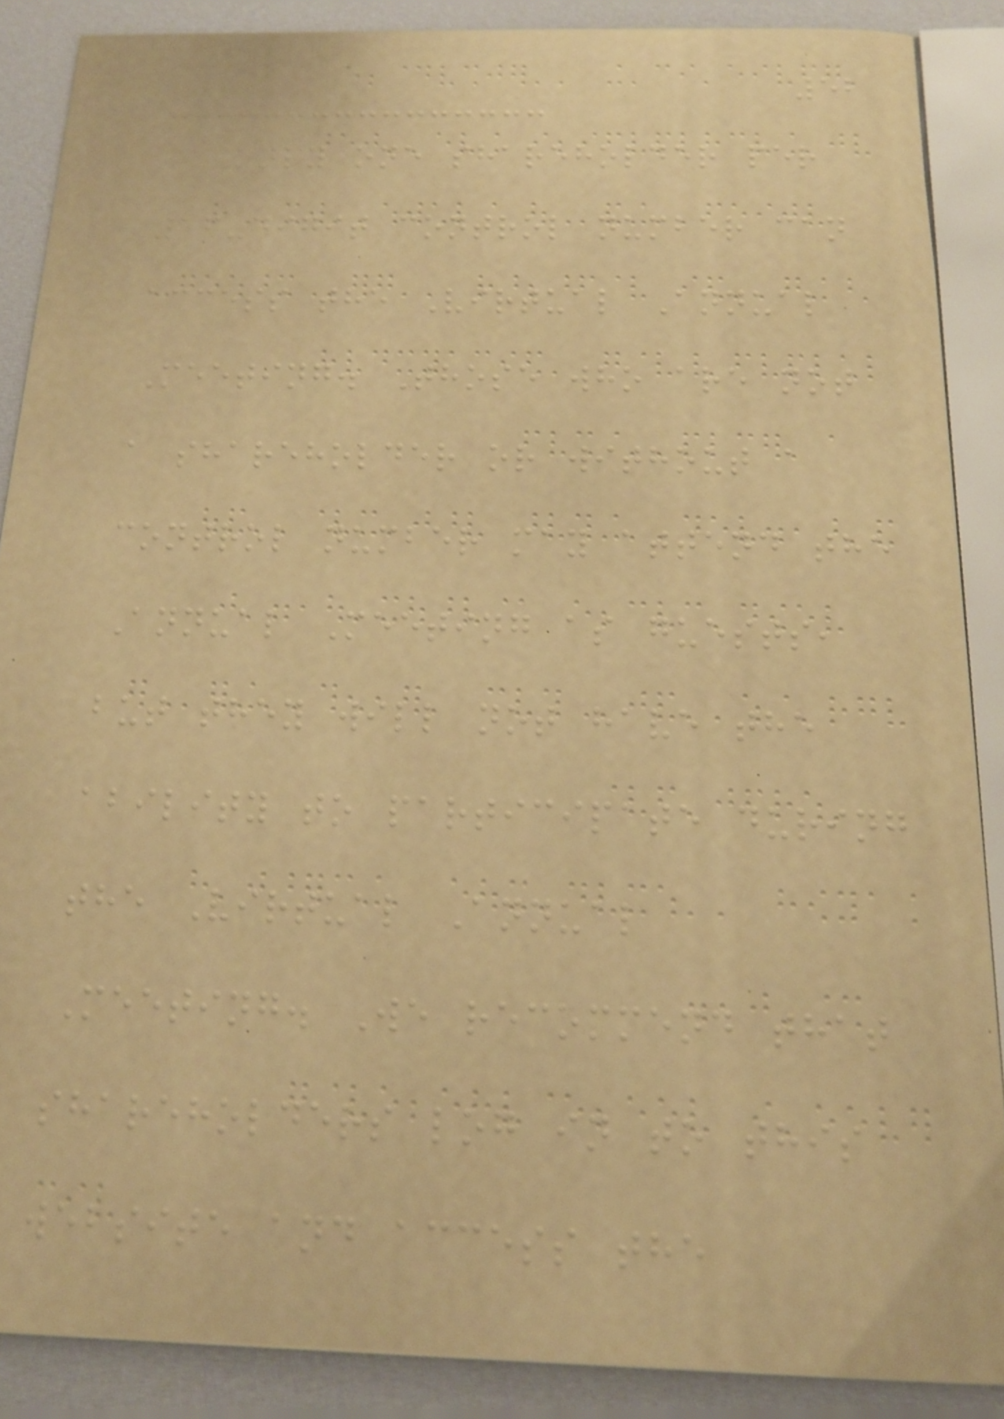52
Only one shareholder per
16-digit control number can
access the Virtual Annual
Meeting. Those who are not
a shareholder or without a
control number may attend the
Annual Meeting as guests,
but they will not have the
ability to participate during
the Virtual Annual
Meeting. We recommend that
shareholders log in to this
website and access the
